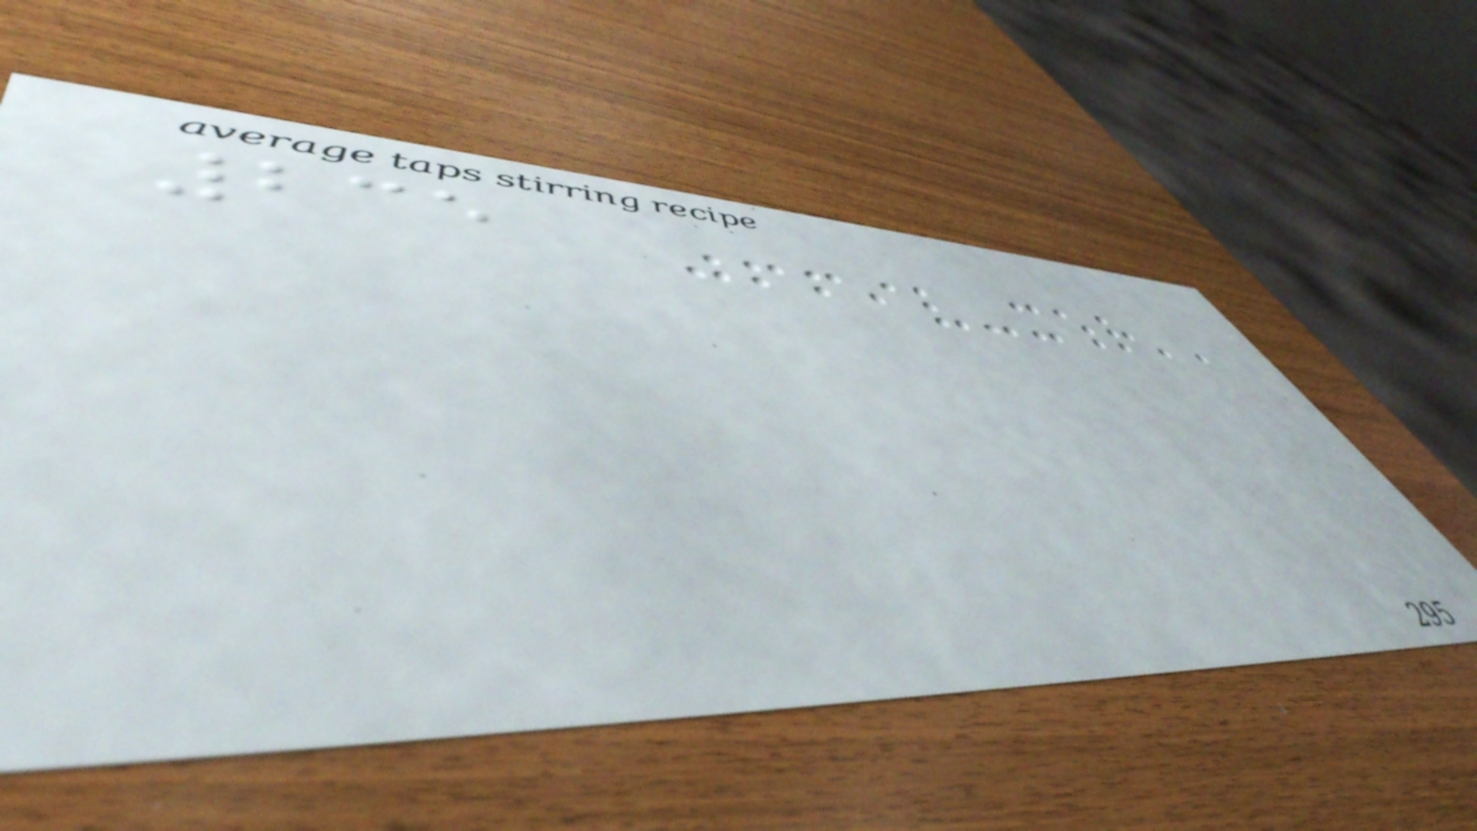235
